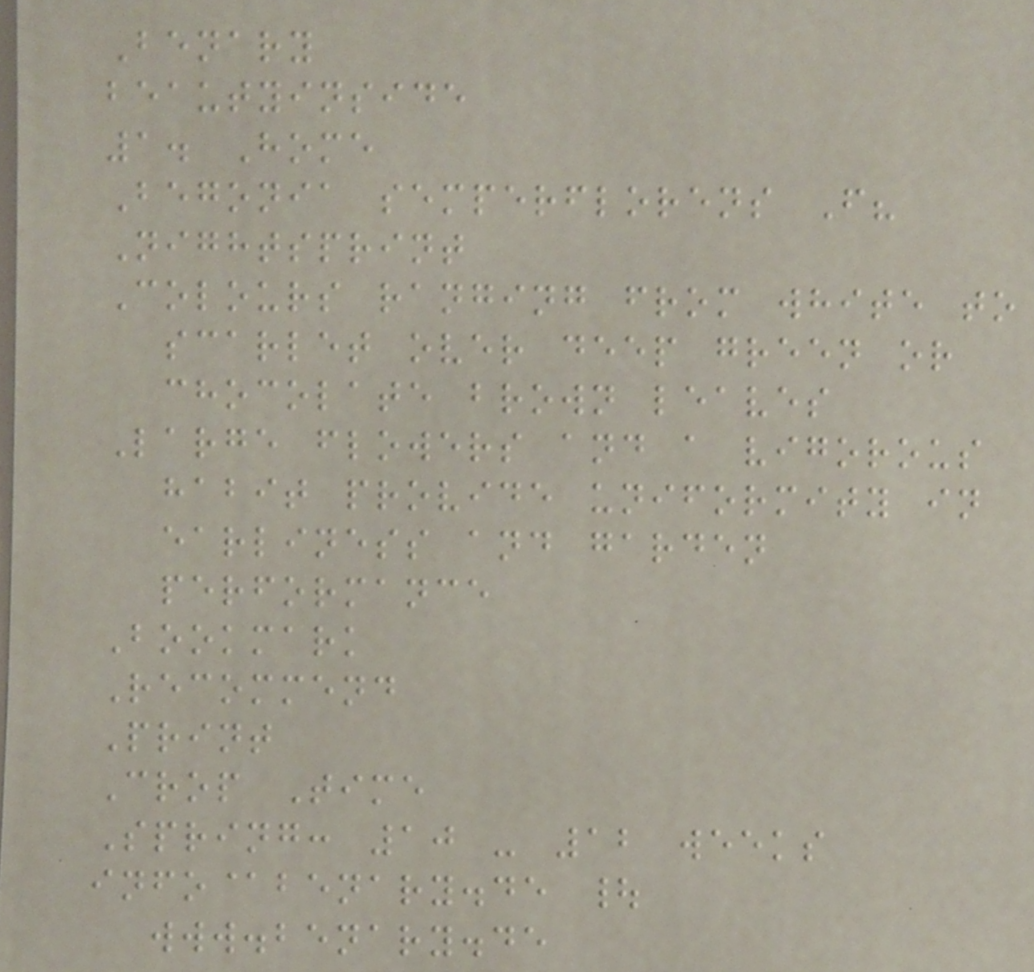Benary
beautyinside
1. Home
Begonia semperflorens F?
Nightsprint
Colours ranging from white to
scarlet over deep green or
chocolate brown leaves
Large flowers and a vigorous
habit provide uniformity in
earliness and garden
performance
Bookmark
Recommend
Print
Crop Time
Spring: 10 - 12 weeks
info@benary.de |
www.benary.de
